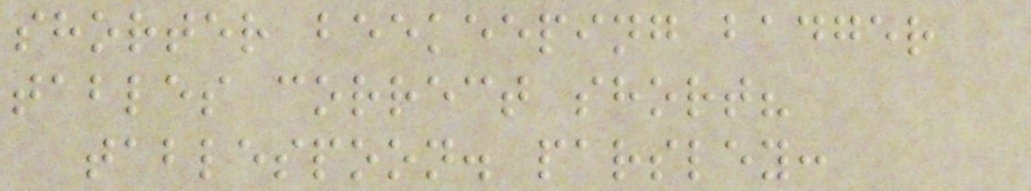shorter beekeeping badger
tables correct short?
tablespoon. parsley:
